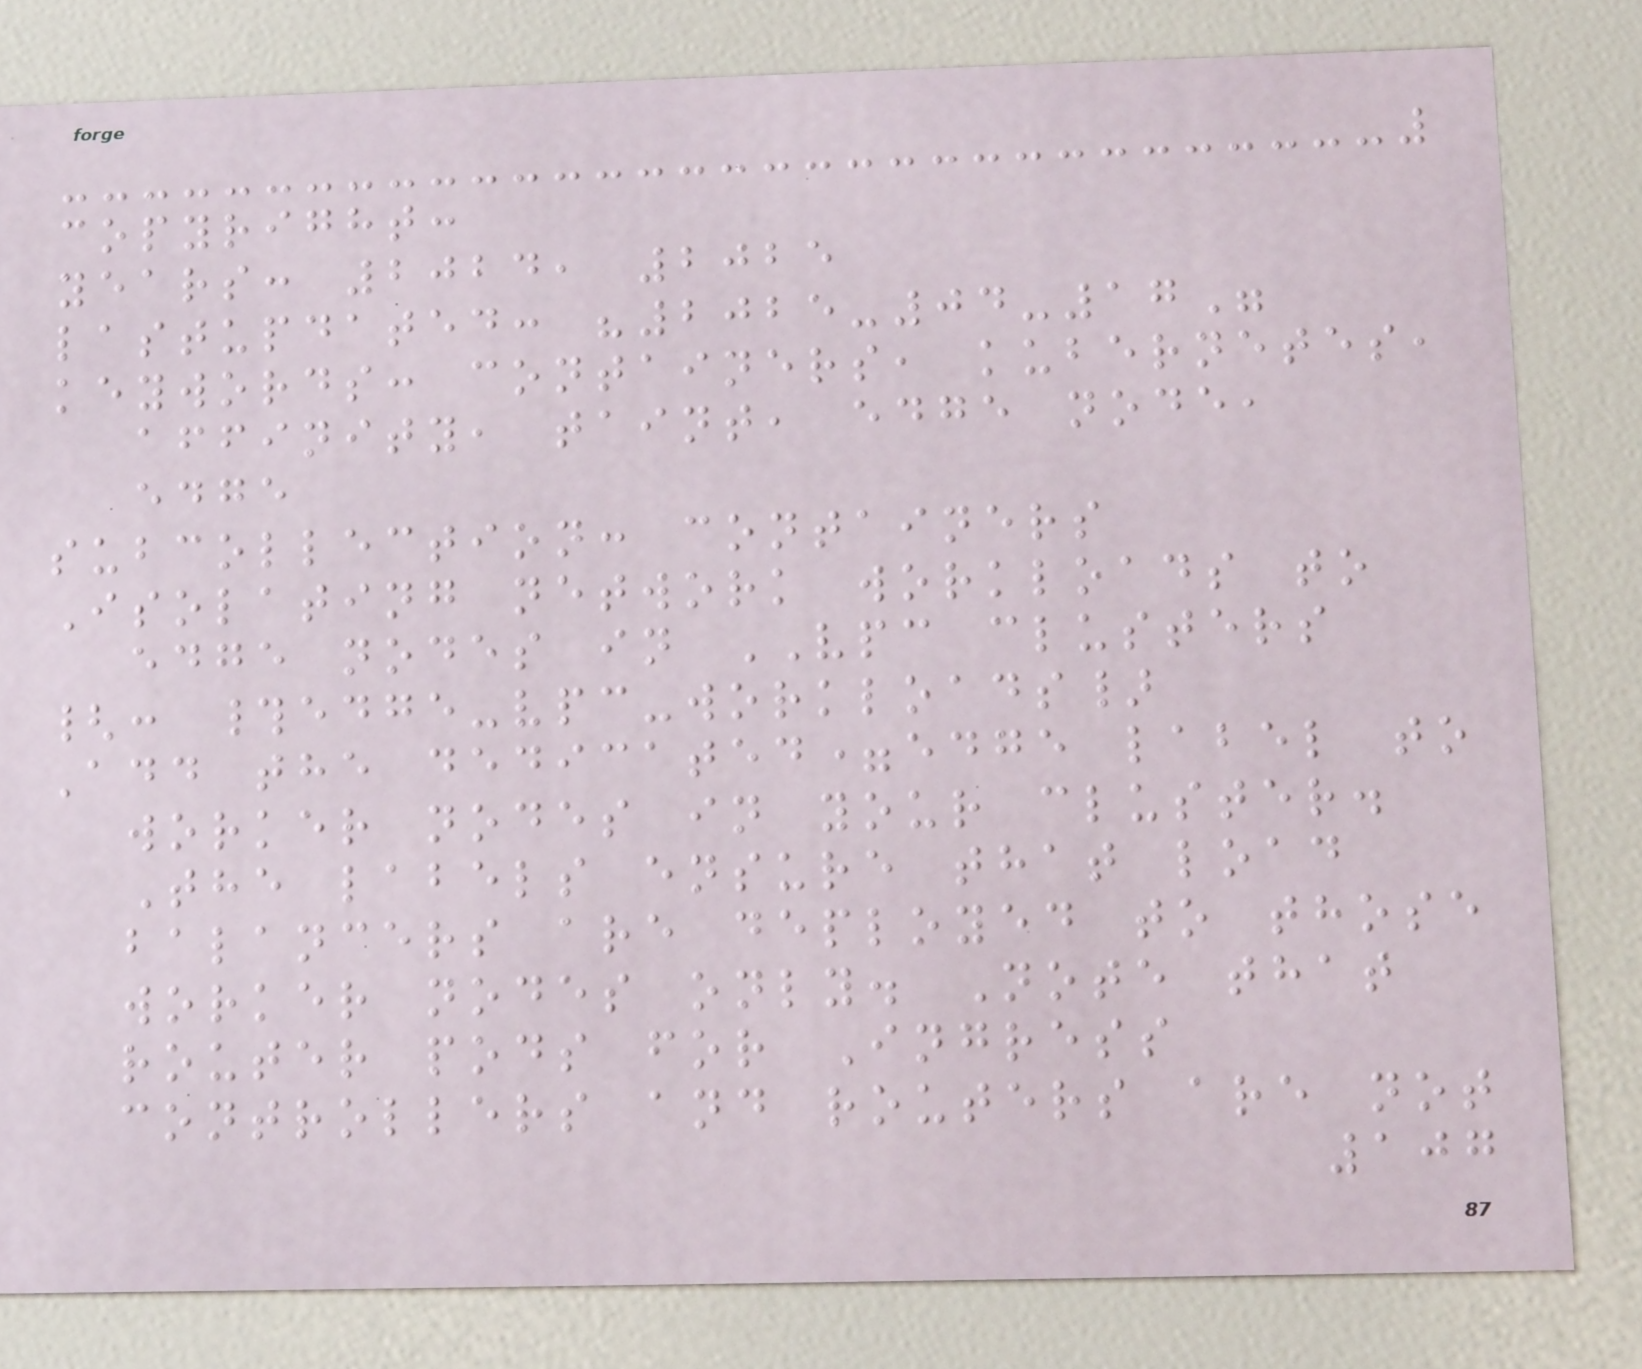copyright:
years: 2024, 2025
lastupdated: "2025-04-17"
keywords: containers, kubernetes,
affinity, taint, edge node,
edge
subcollection: containers
Isolating network workloads to
edge nodes in VPC clusters
{: #edge-vpc-workloads}
Add the dedicated=edge label to
worker nodes in your cluster.
The labels ensure that load
balancers are deployed to those
worker nodes only. Note that
router pods for Ingress
controllers and routers are not
107
